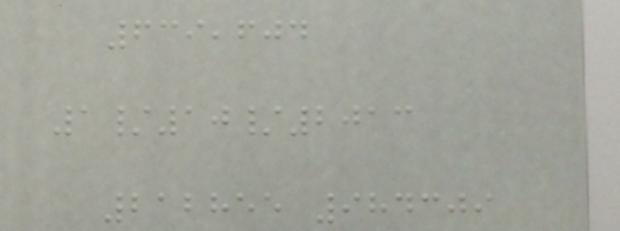639,604
1/10/2013
212855 984309
